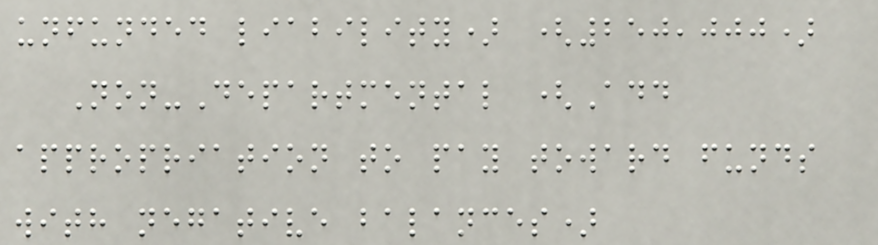unfunded liability) (250,000)
Non-Departmental (Add
appropriation to pay toward funds
with negative balances)
